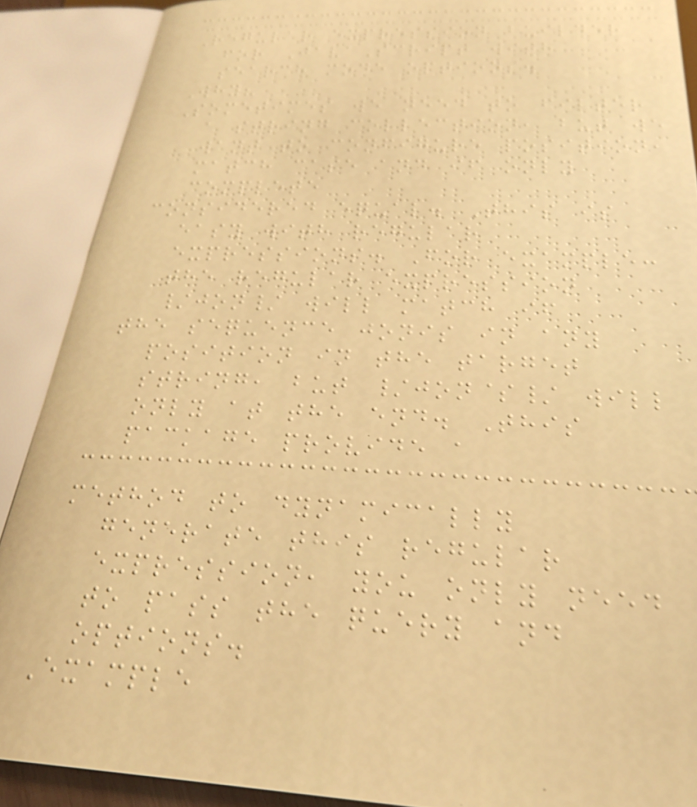Regular expression builder
for JavaScript with
search mode options.
Why?
Sometimes we need to filter
a string collection, but we
want to configure position,
match case and if only
complete
considered equal. This is
easy with regular
expressions. For example:
the regular expression
/jon/ will match if
the sequence jonis in any
position in the target
string, but /jon$/ will
only at the end. This
package provide a
method to dynamically
generate this regular
expression, you only need
to pass the query and
options.
Example
